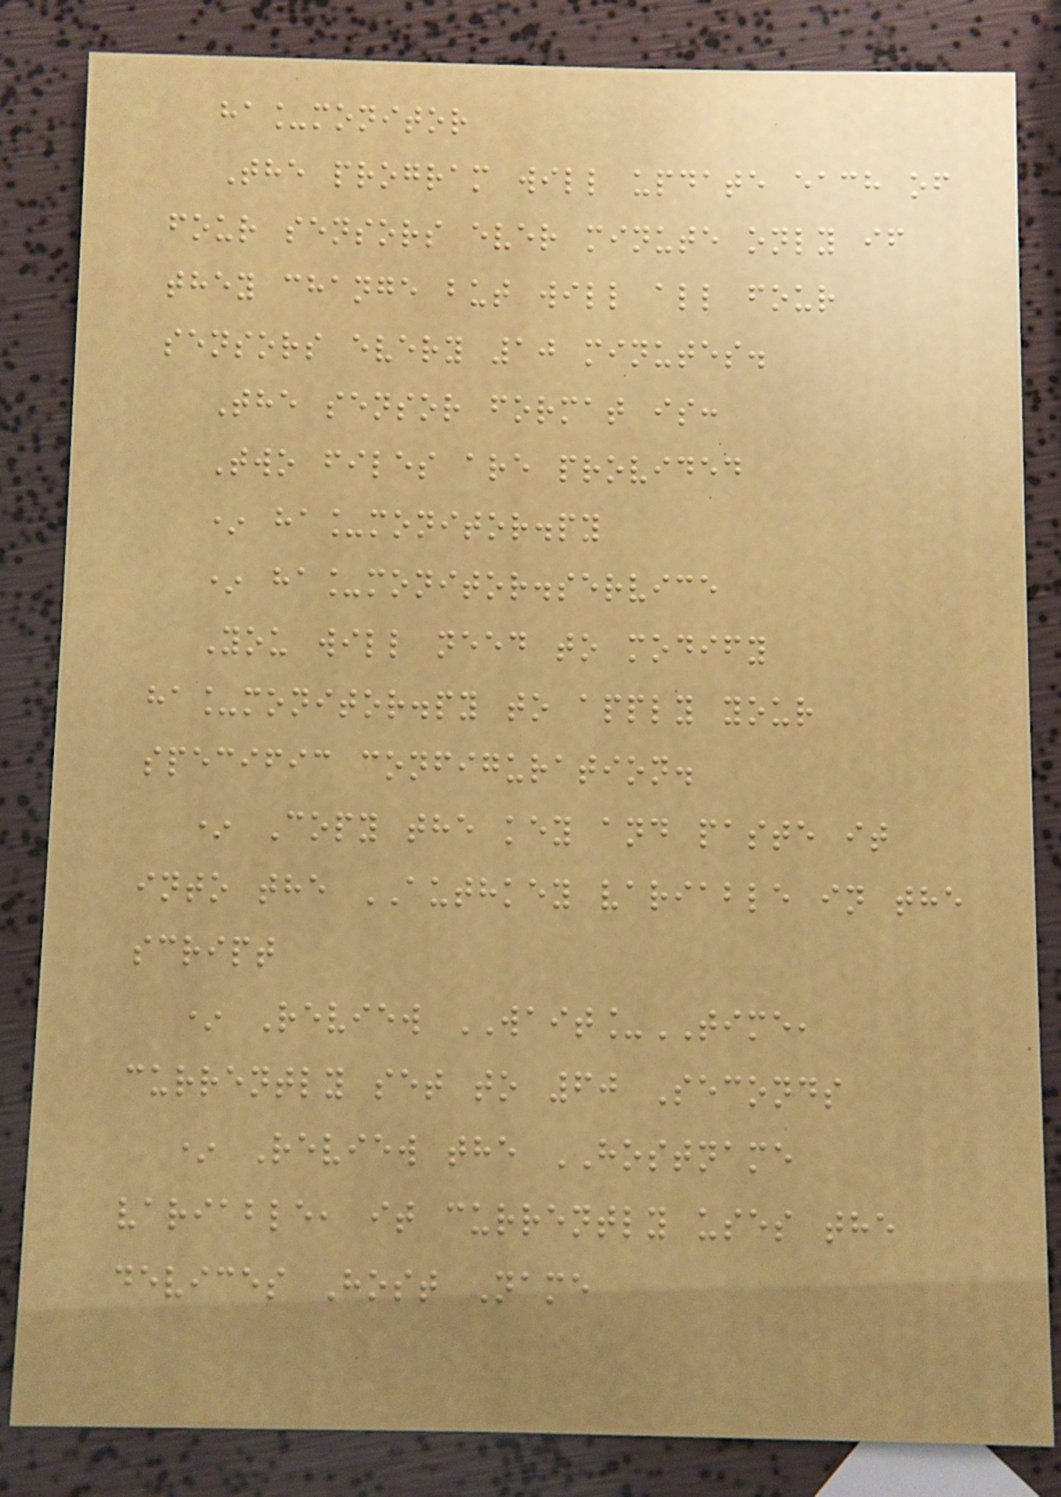ha_monitor
The program will update each of
four sensors ever minute only if
they change but will all four
sensors every 10 minutes.
The sensor format is:
Two files are provided
* ha_monitor.py
* ha_monitor.service
You will need to modify
ha_monitor.py to apply your
specific configuration.
* Copy the key and paste it
into the AUTHKEY variable in the
script
* Review WAIT_TIME,
currently set to 60 Seconds
* Review the HOSTNAME
variable, it currently uses the
devices Host Name
